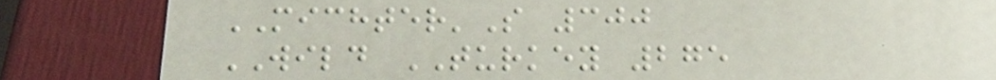MICHTER'S 300
WILD TURKEY 275
